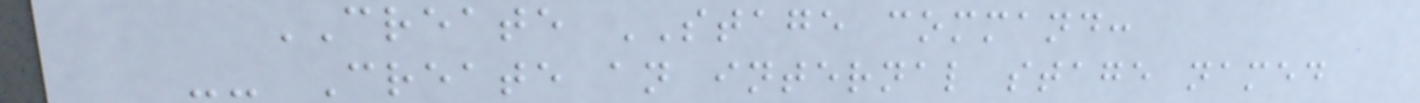CREATE STAGE command:
-- Create an internal stage named
